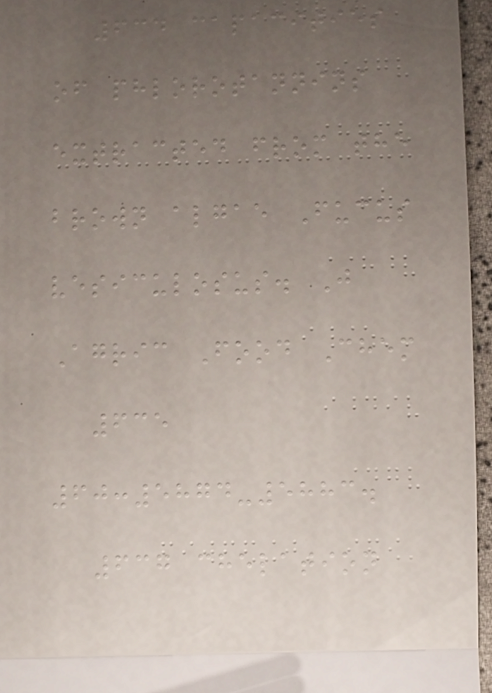634 capacities
of phlorotannins
extracted from the
brown algae Fucus
vesiculosus. J
Agric Food Chem
635
60:5874-5883.
637 chelation
